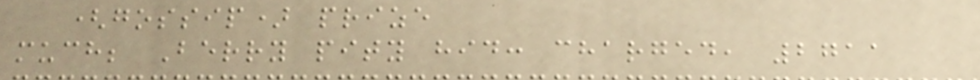(gossip) prize
much; Berry pity hid: charged, 2711
